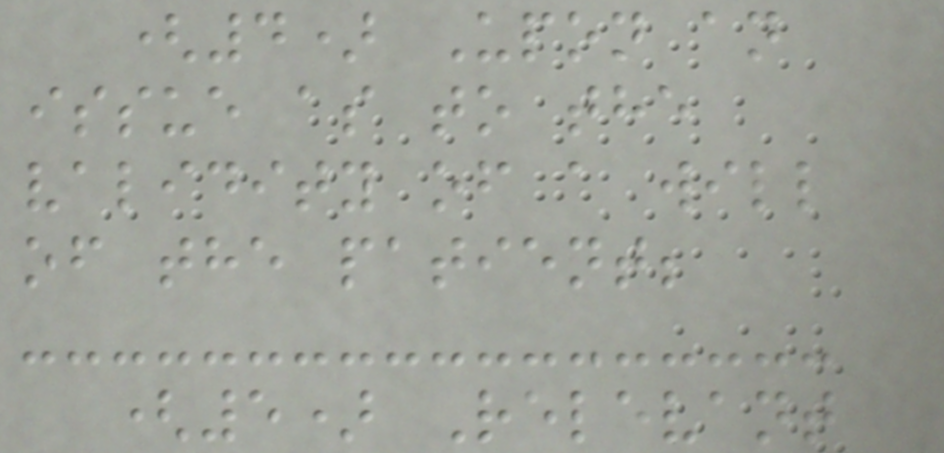(4) Upon an
issue as to the
validity of a will
of the patient;
(5) Relevant
